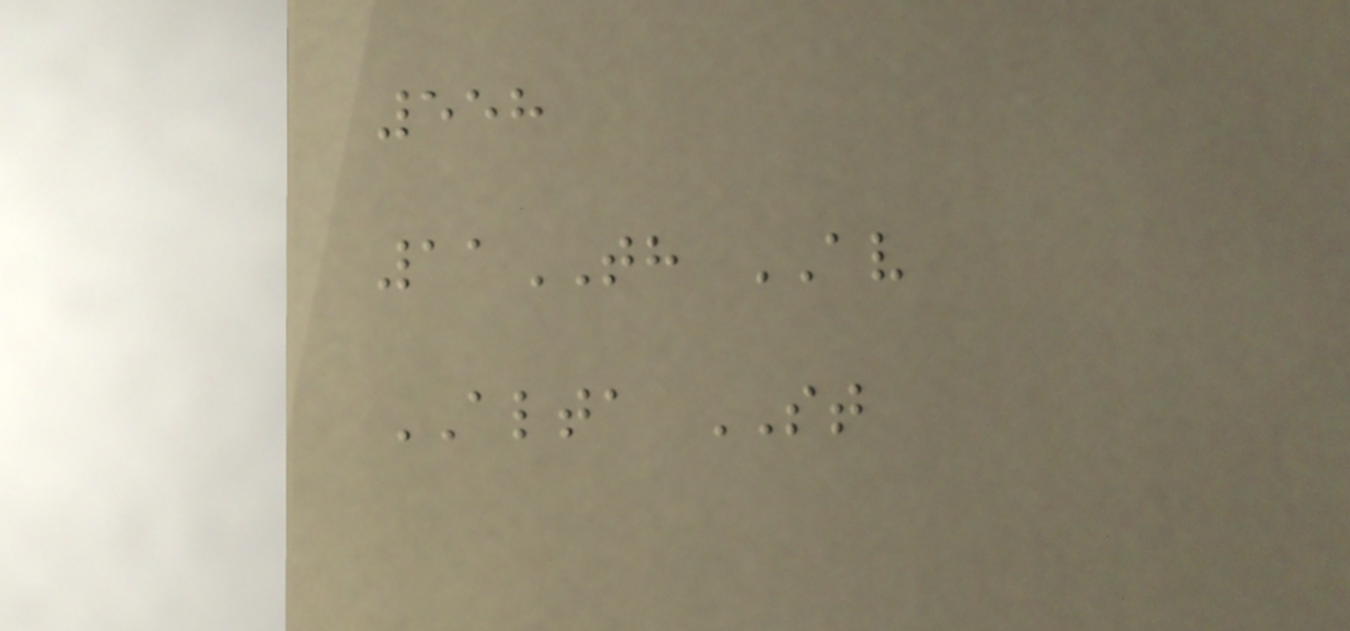558
11TH AV
ALTA ST
